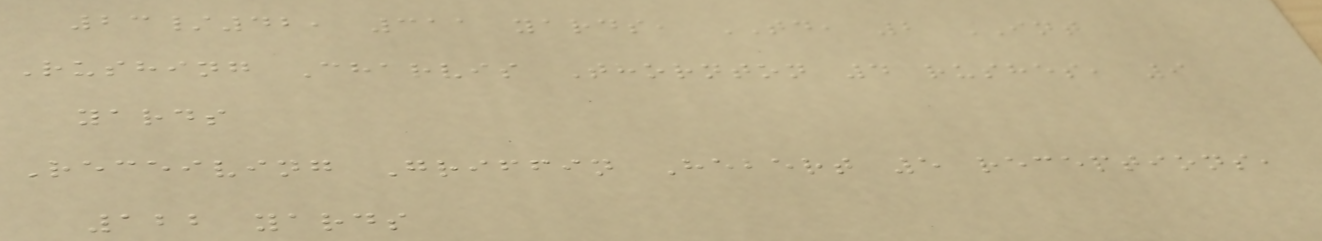23/42, 311 yards, TD, 2 INT
Rushing Charvis Thornton 4 rushes, 9
yards
Receiving Griffin Hebert 5 receptions,
122 yards
